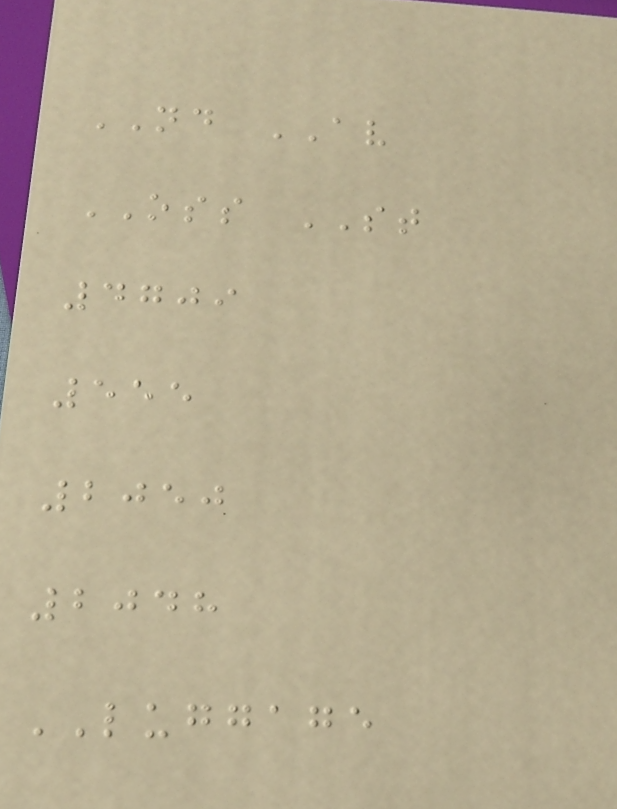ND AV
OSS ST
4709
555
2050
2048
LUGGAGE
